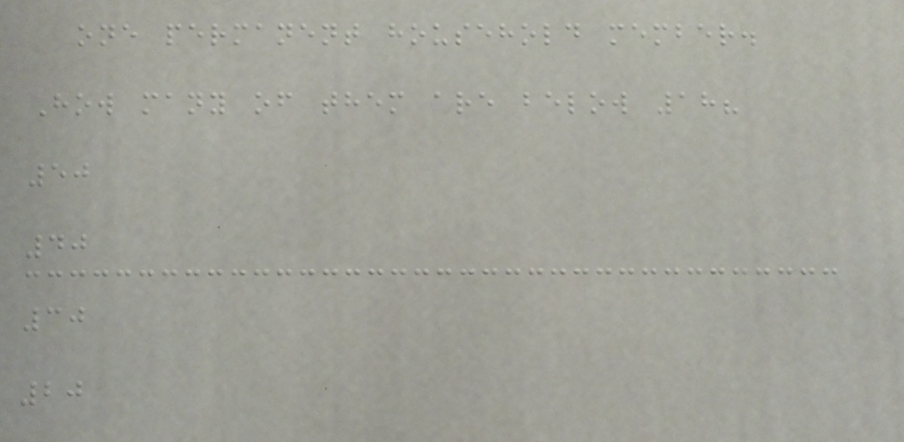one permanent household member.
How many of them are below 18?
50
40
30
20
